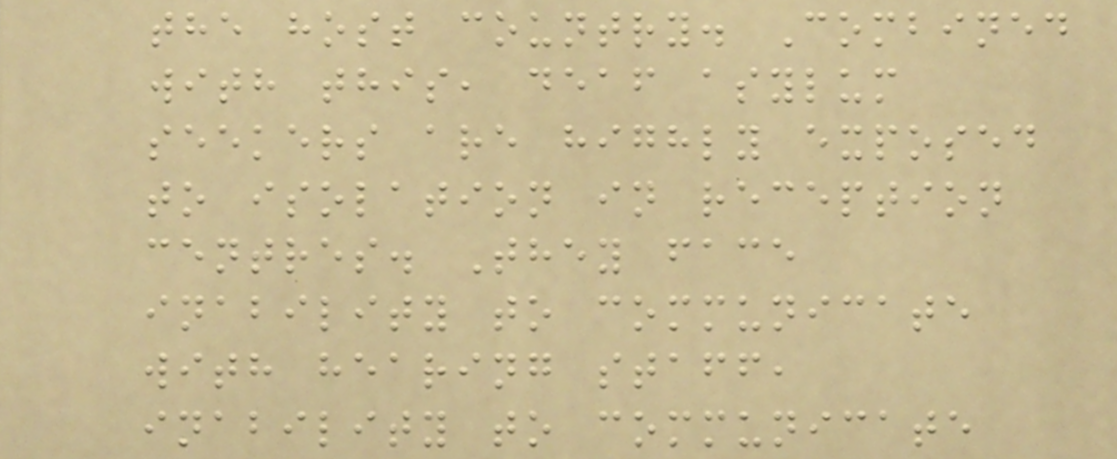the host country. Combined
with this, deaf asylum
seekers are highly exposed
to isolation in reception
centres. They face
inability to communicate
with hearing staff,
inability to communicate
